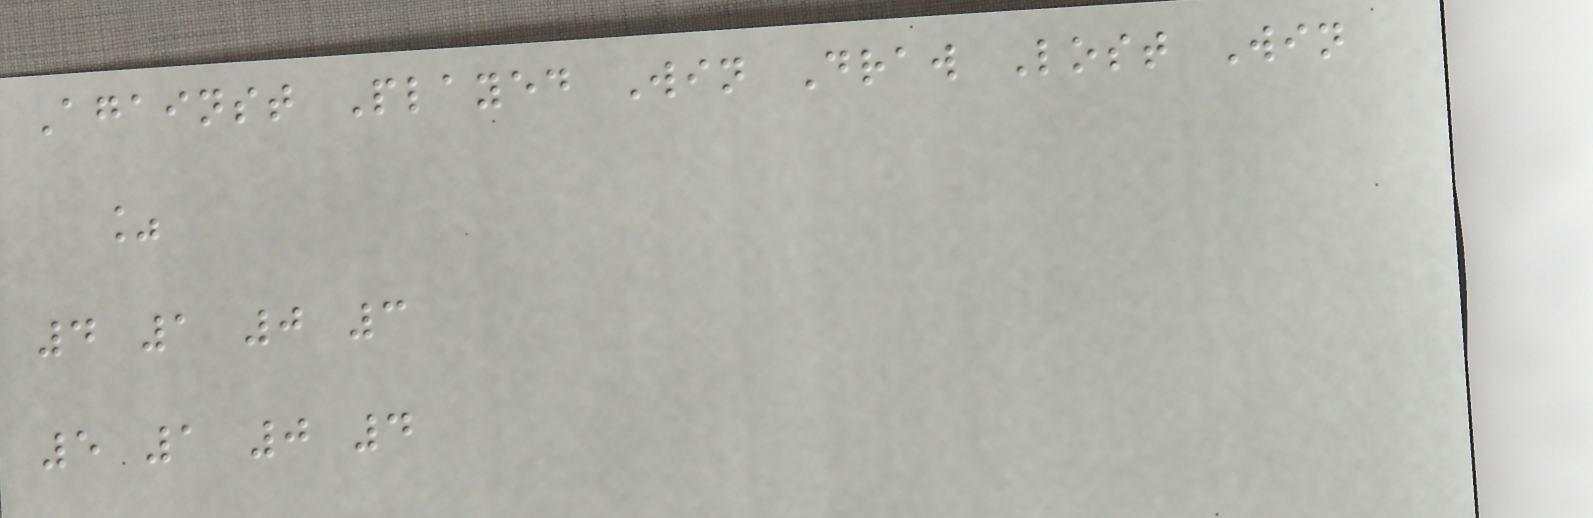Against Played Win Draw Lost Win
%
4 1 0 3
5 1 0 4
